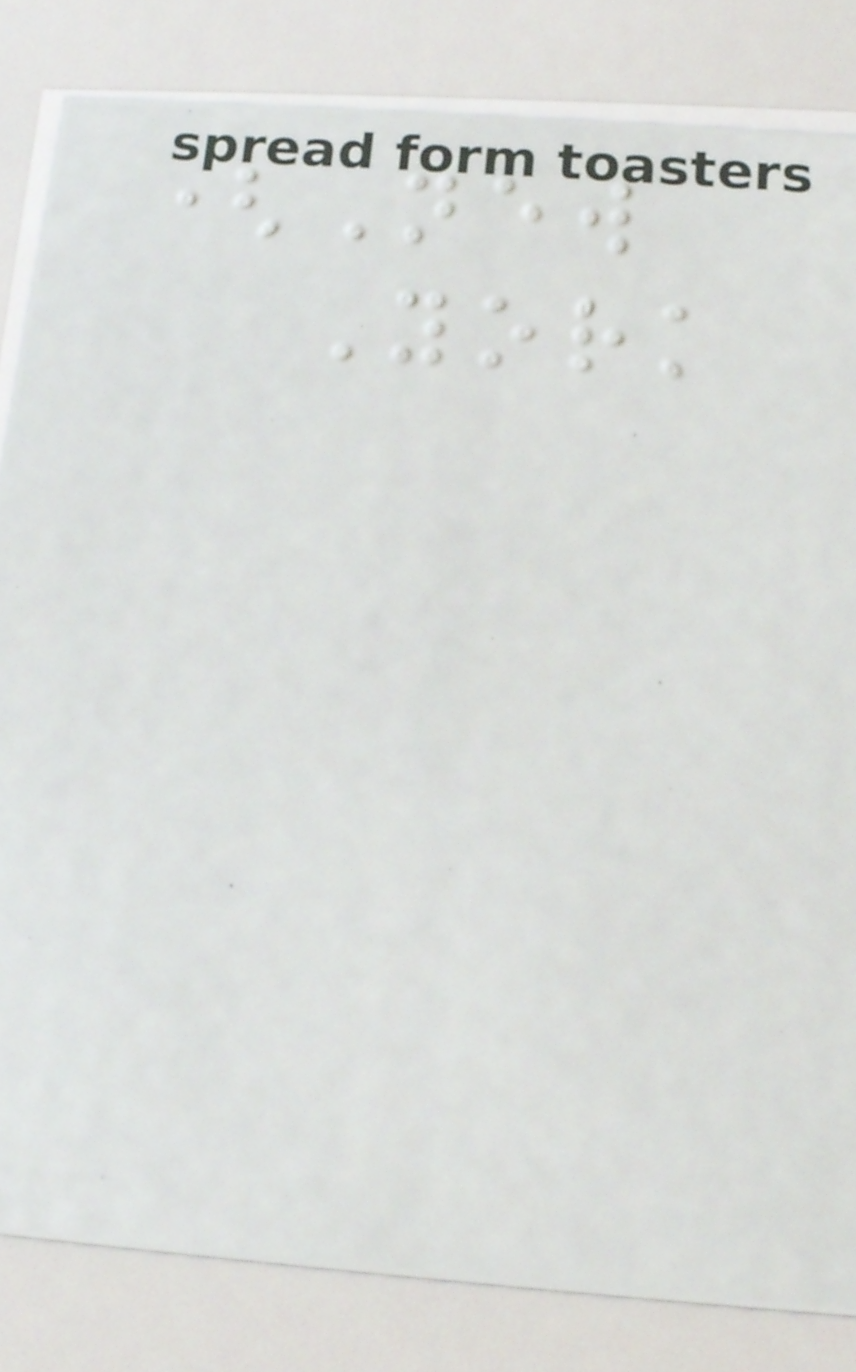(New
York
